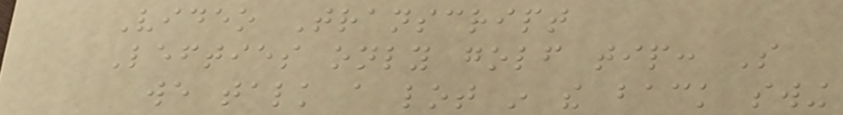Video Transcript
Lefties only golf tip: So
we talk a lot in the back swing
